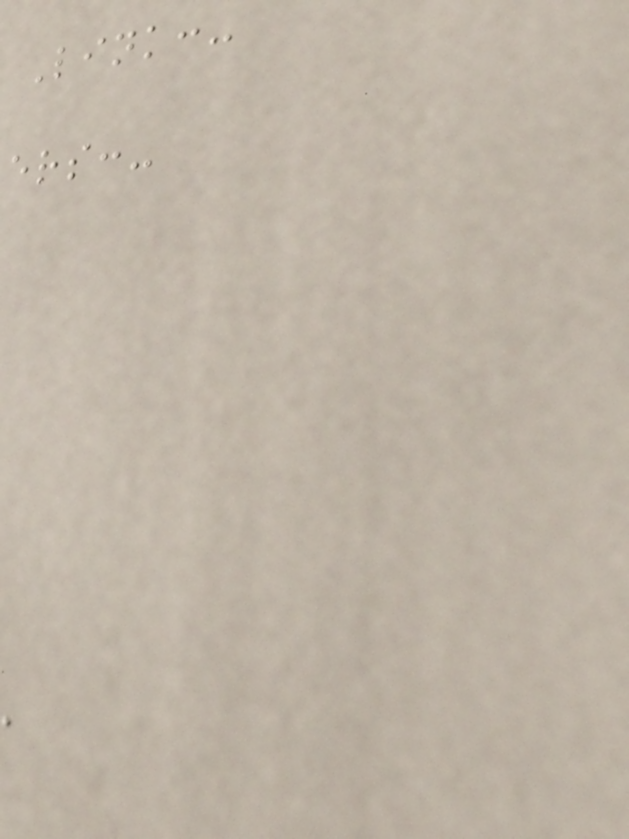Link:-
ers:-
